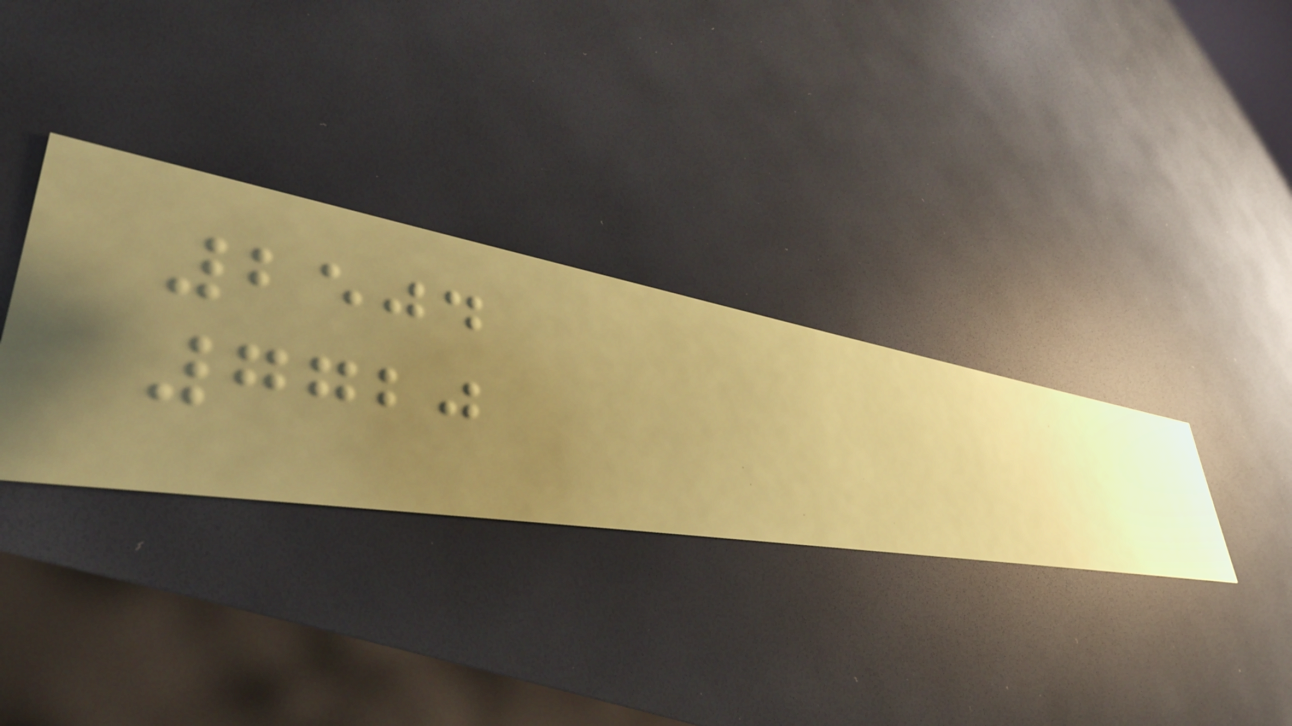2504
7720
